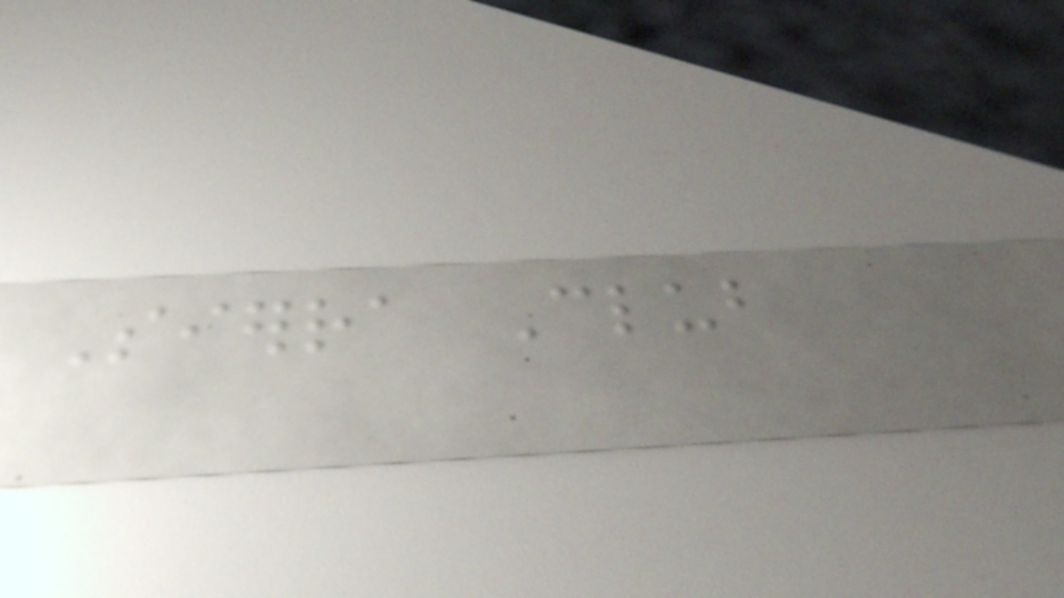Sierra Club
